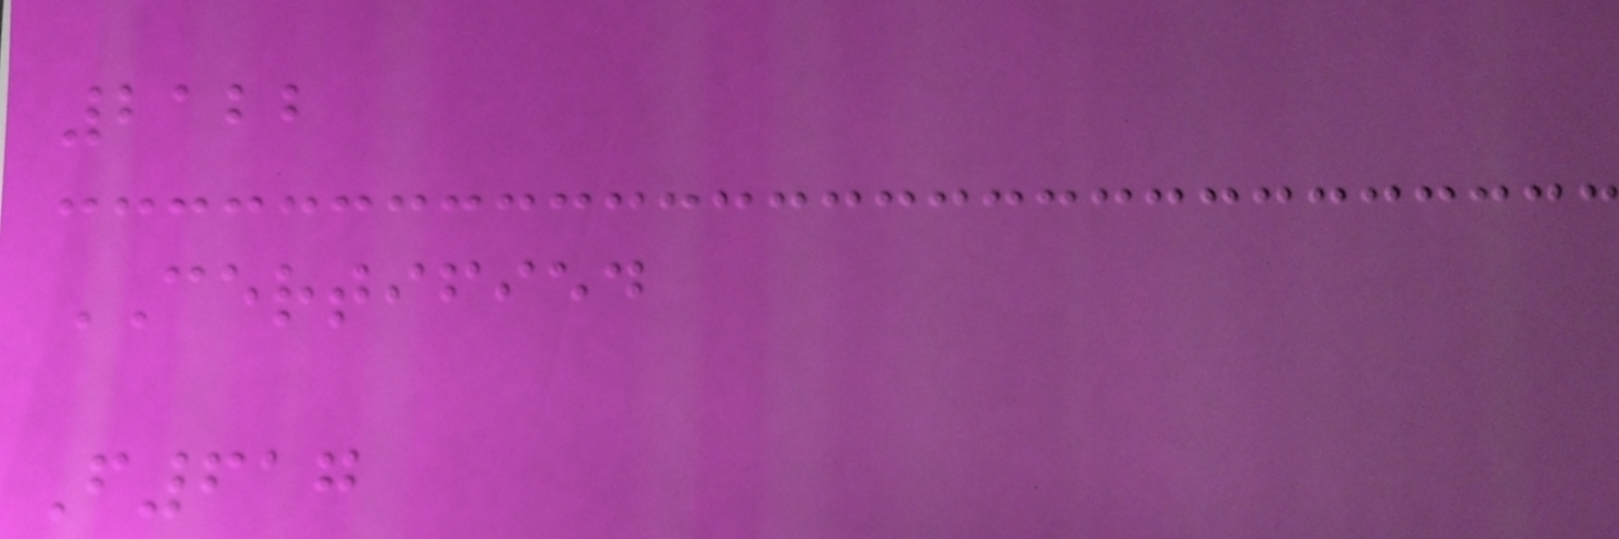2122
CERTIFIED
F617
